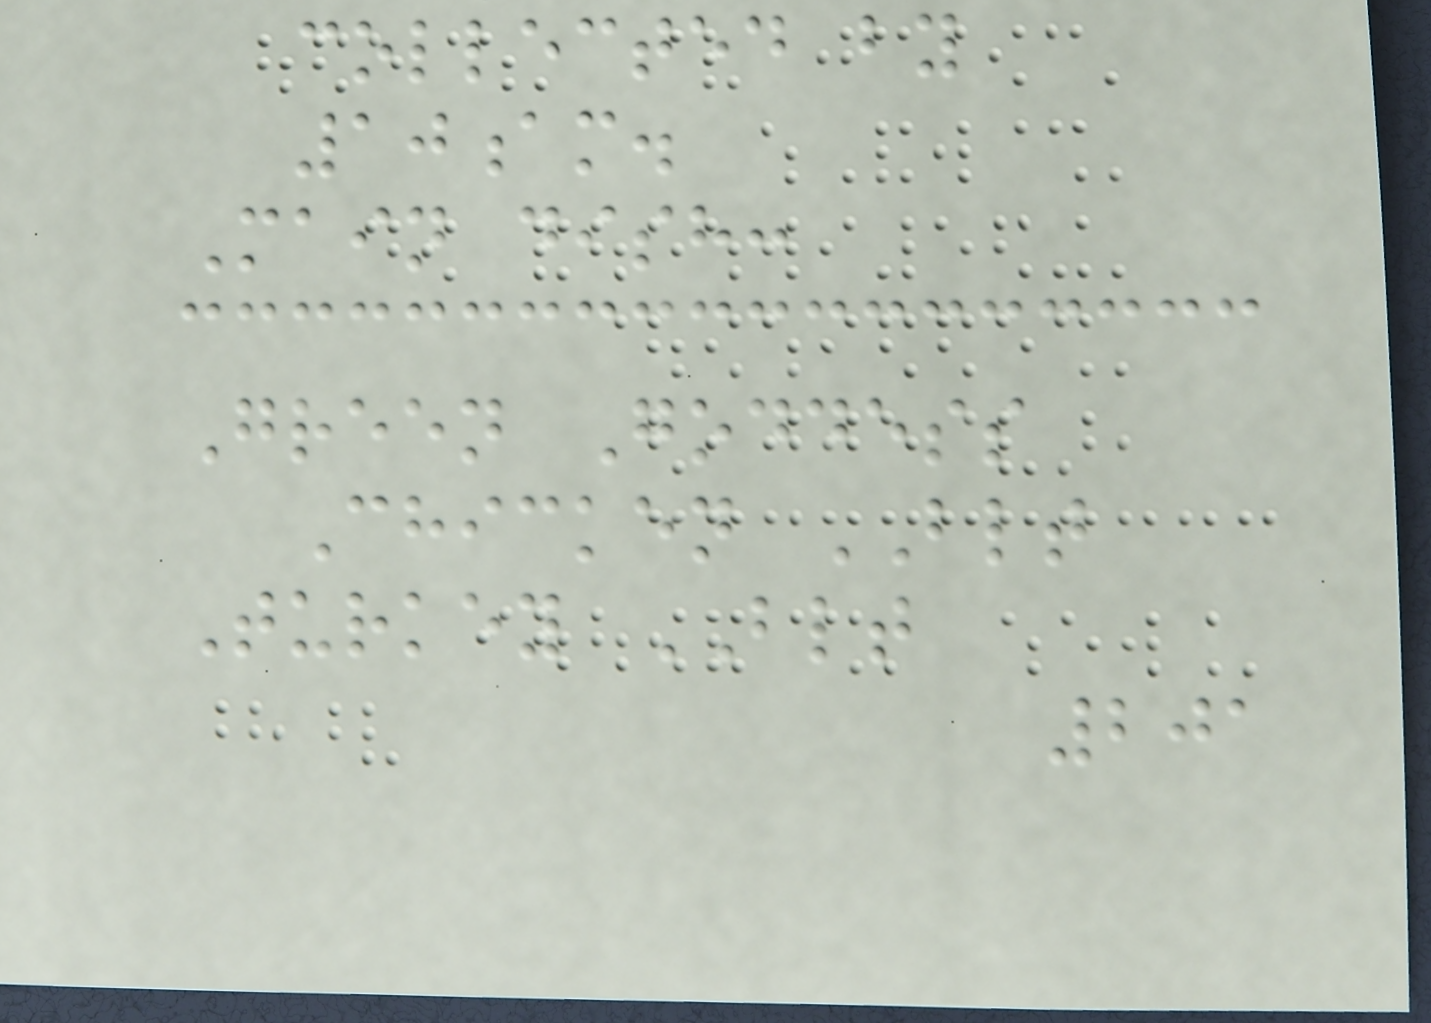collected by
10am.
Main dish:
Green Goddess
Chicken BLT
Turkey BLT
201
